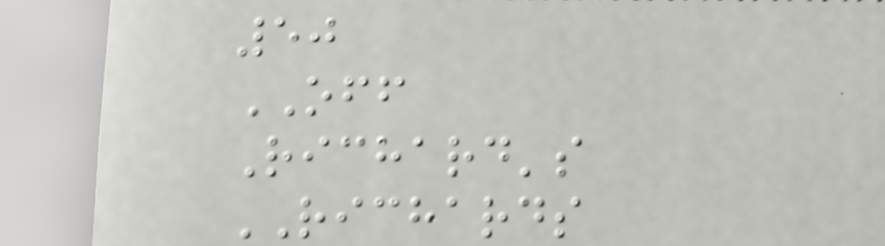50
OFF
Richard's
RICHARDS
